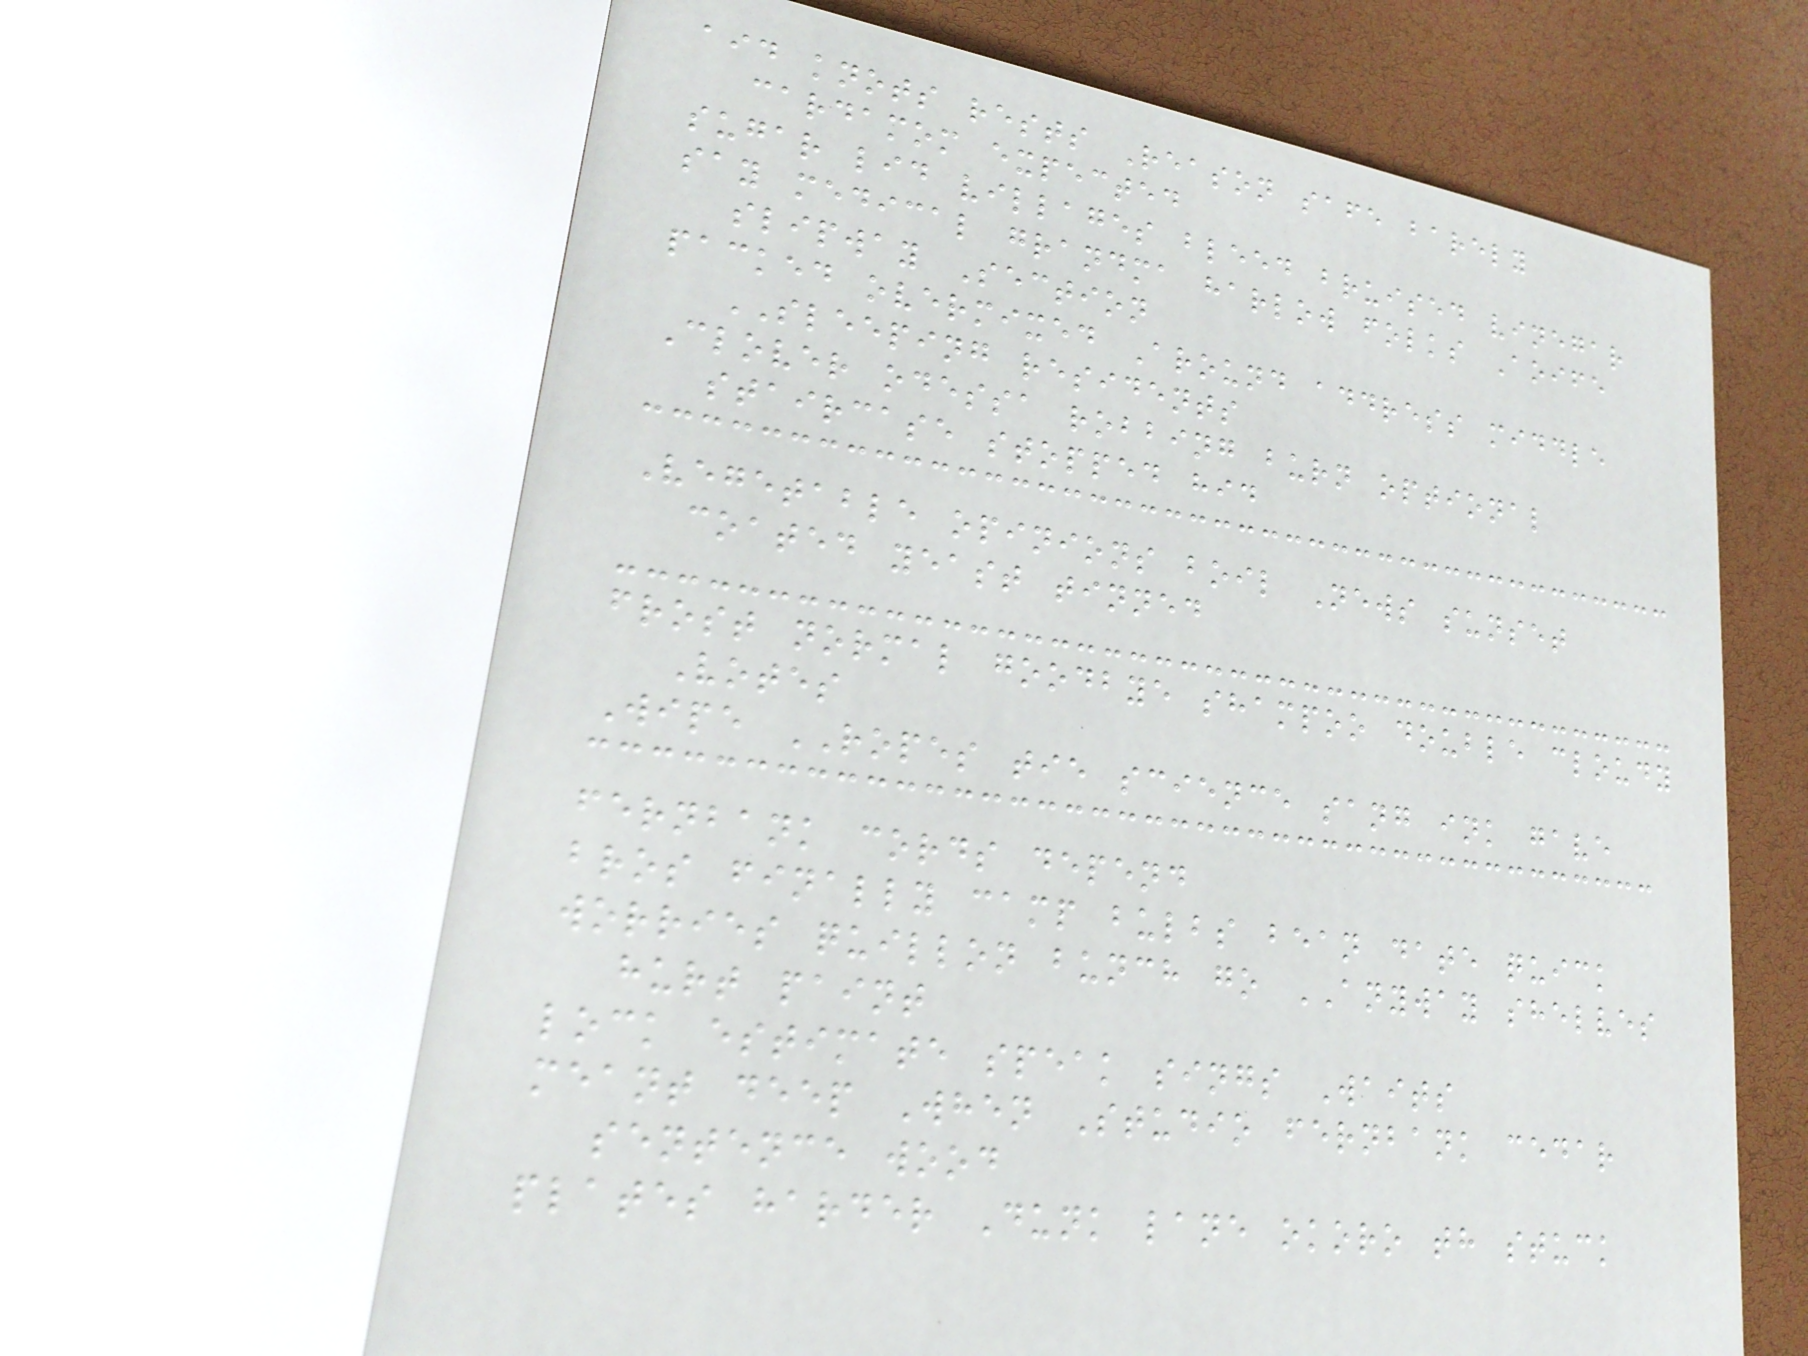aid knots rests Reason safe barely
cardamom expected
sugar lid villages bleed bruised vinegar
say medical grandma harlow folks Aoife
slipway Section
packed overmixed Around address middle
SLEEPING residents
Clover odessa robbing burn optional
staircase stopped hid
Vegetable opinions boil News sunset
coated yeast tinned
frost normal goodbye shampoo double cloudy
Votes
Wipe ROPES tie science sang ink gave
fernbank cords depend
bros finally camp bulbs bean date quick
worries quillon bunch go ANYWAY shelves
hurt paint
lock estimate speak sings Waits
meant deep When Studio fernbank cedar
sentence wood
plates harder Dunk lane okoro th stuck
